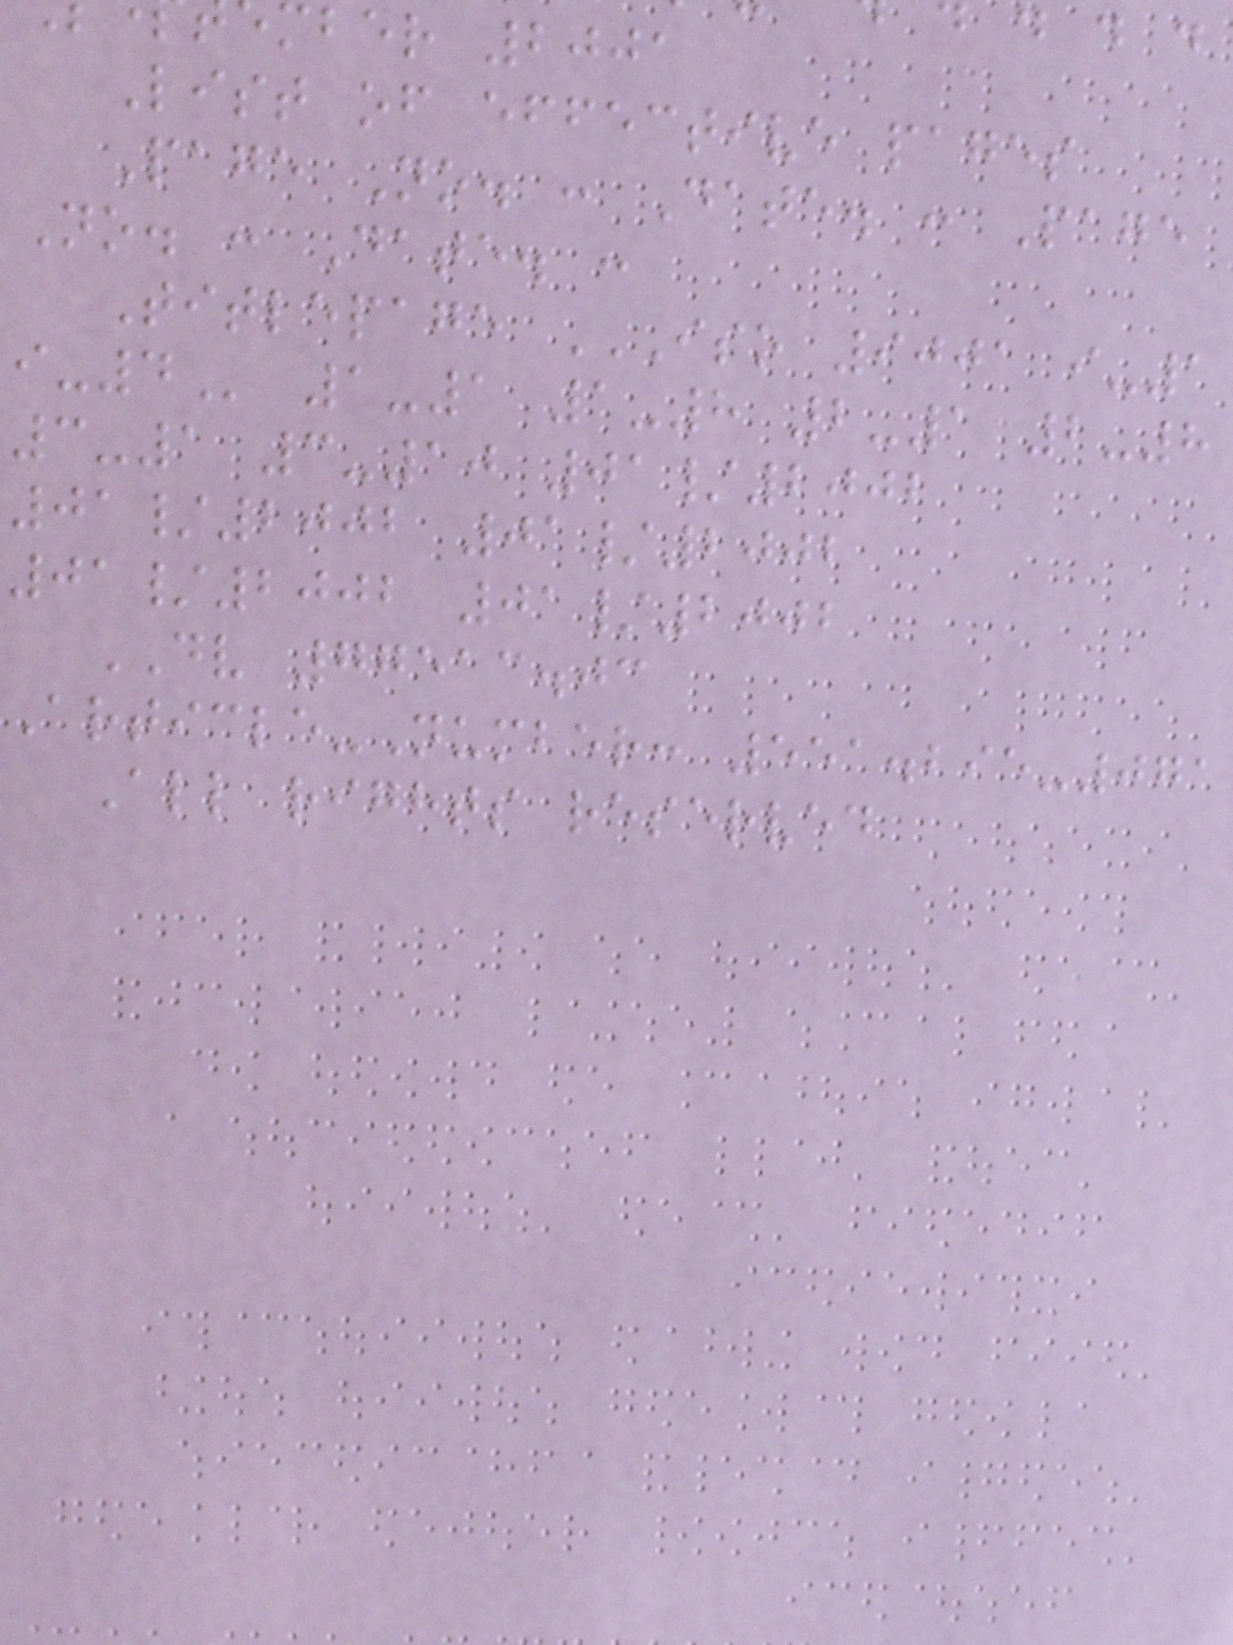mber 2001
List of effective pages
Page No. : Date. : Page
No. : Date. :
Titlepage ISO 9001 I-1
1-1 1-8 2-1 2-8
3-1 3-10 01/2002
01/2002 01/2002
01/2002 01/2002
DV 77513.03
Article-Number: 551.295-071
All rights reserved
